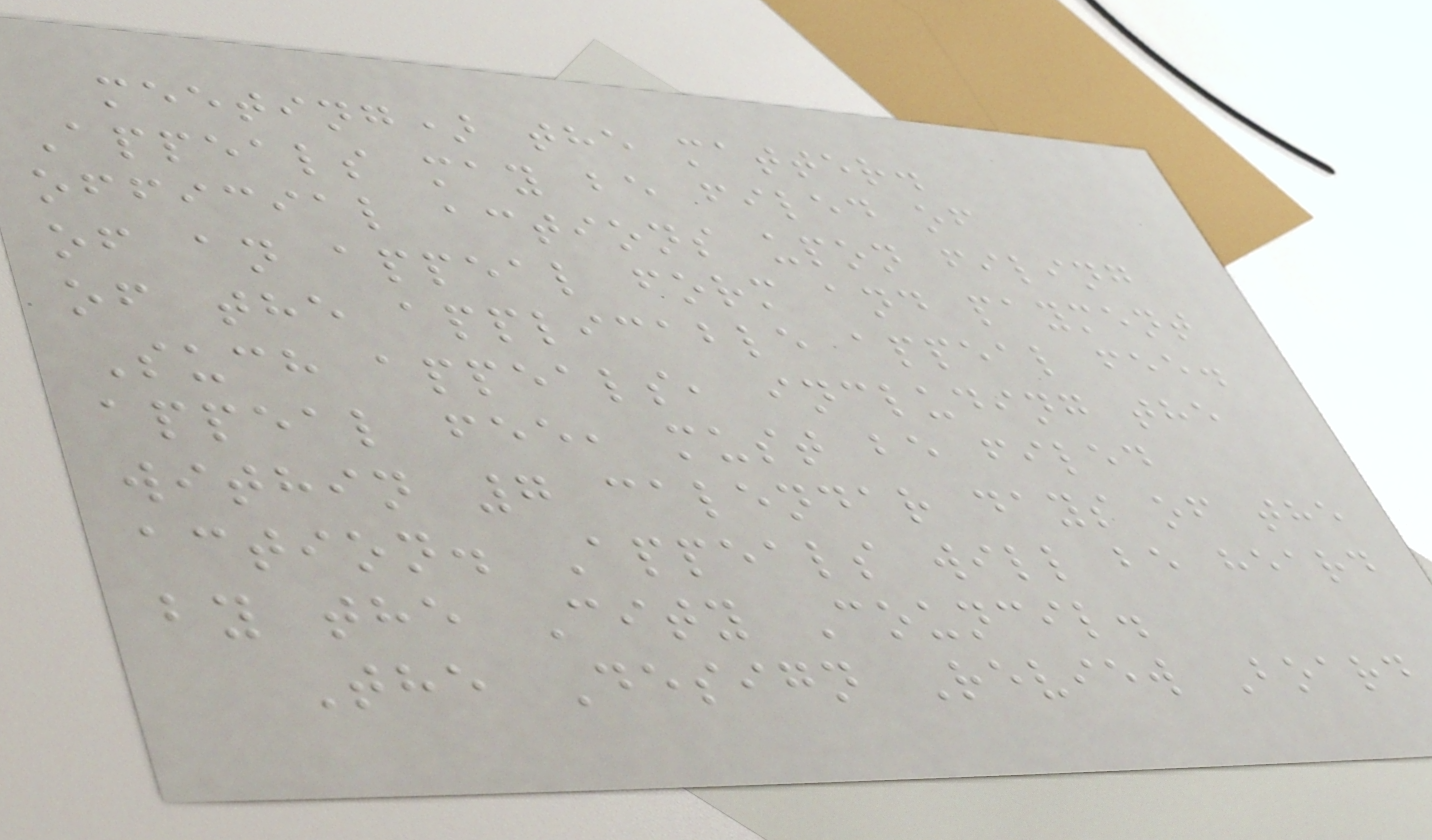meeting) the matter.
Appeals may be filed of
official actions upon filing
of an appeal form and payment
of the applicable appeal fee.
Such appeals, including the
appeal fee, must be filed
within 7 calendar days of the
action. Appeals will be heard
by the City Council.
The Design Review Board
